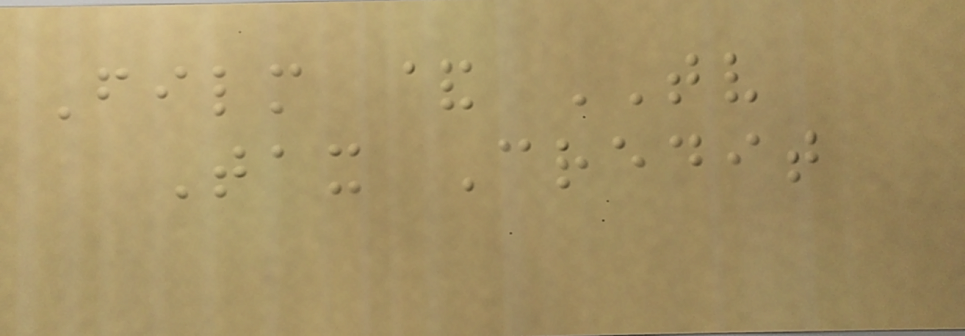Film & TV
Tax Credit
